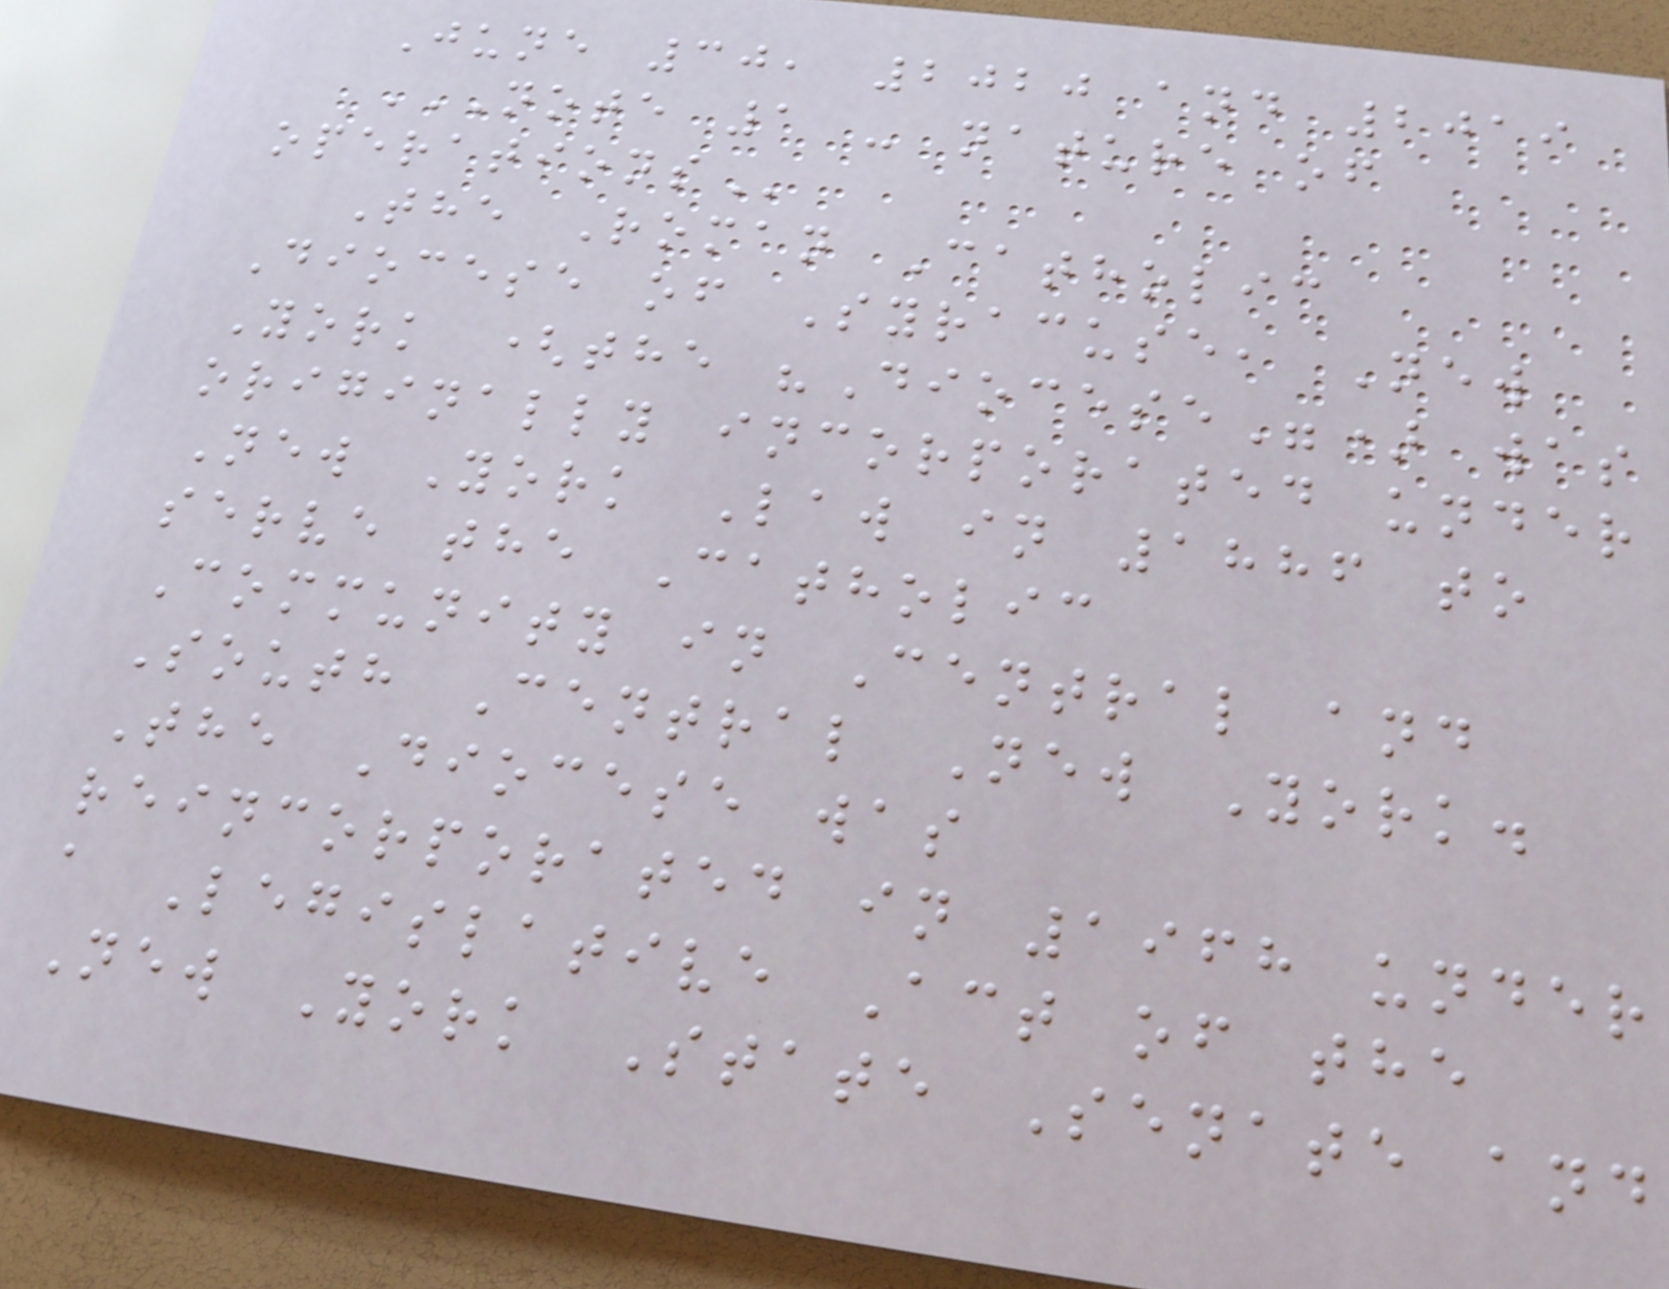June 30, 2020 and 2019
NOTE 1 - NATURE OF
OPERATIONS
The Roman Catholic
Diocese of Syracuse, New
York (the "Diocese") was
originally incorporated under
New York Law in 1886 to
serve the Catholic
Community in Central and
South Central New York.
The Diocese was
reincorporated in 1968 under
a Legislative Act of the
New York State Senate and
